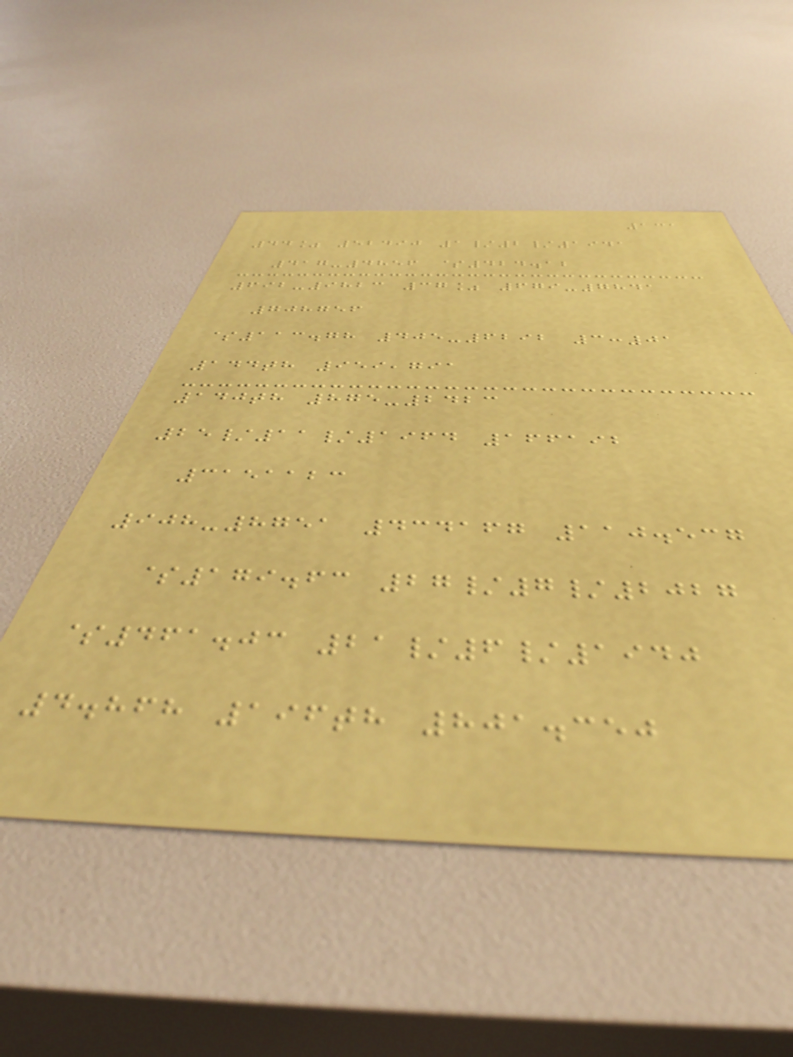131
44% 52490 1/2/1941
417-4856 $424.12
692-9823 37% 679-7841
708756
$113.78 405-6292 3:01
144th 959,791
140th 875-2423
25/11/1964 166192
3151123
908-8751 434167 110.537
$179.63 27/7/2027
$461.03 21/6/1940
4.868 196th 801.350
